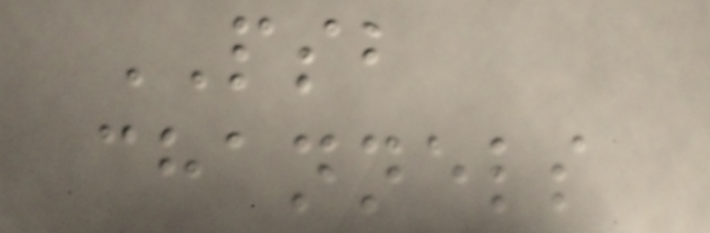PSB
channels
